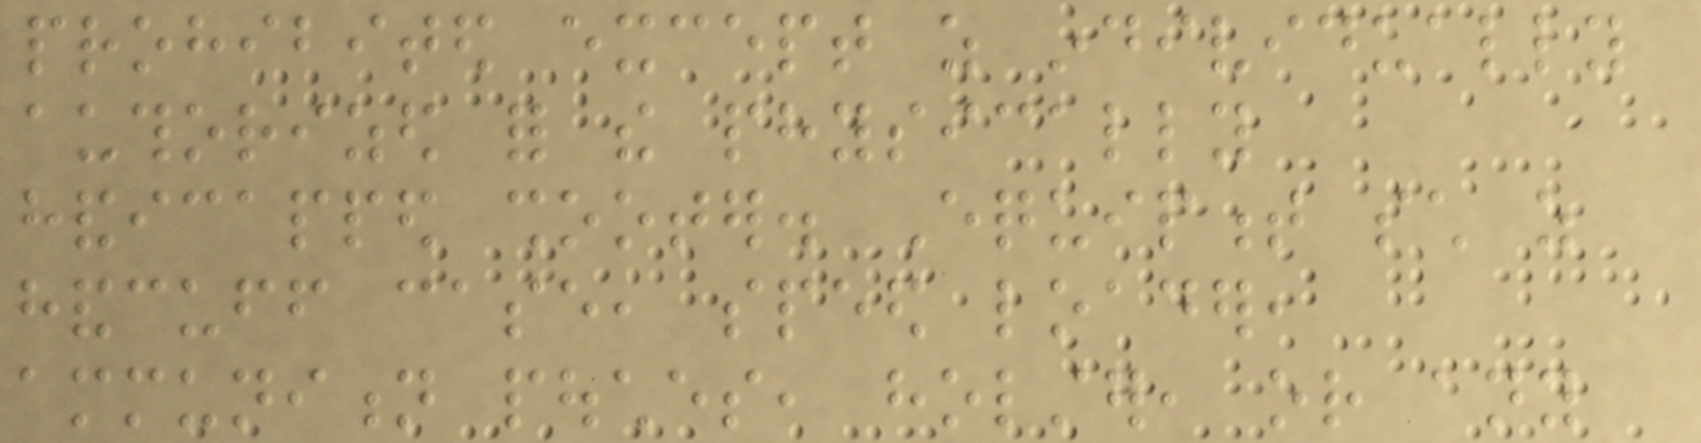prohibited except as individually
authorized for the physically
handicapped shooter. Equipment such as
handcuff case, speed loader,
ammunition pouches, holster, or any
